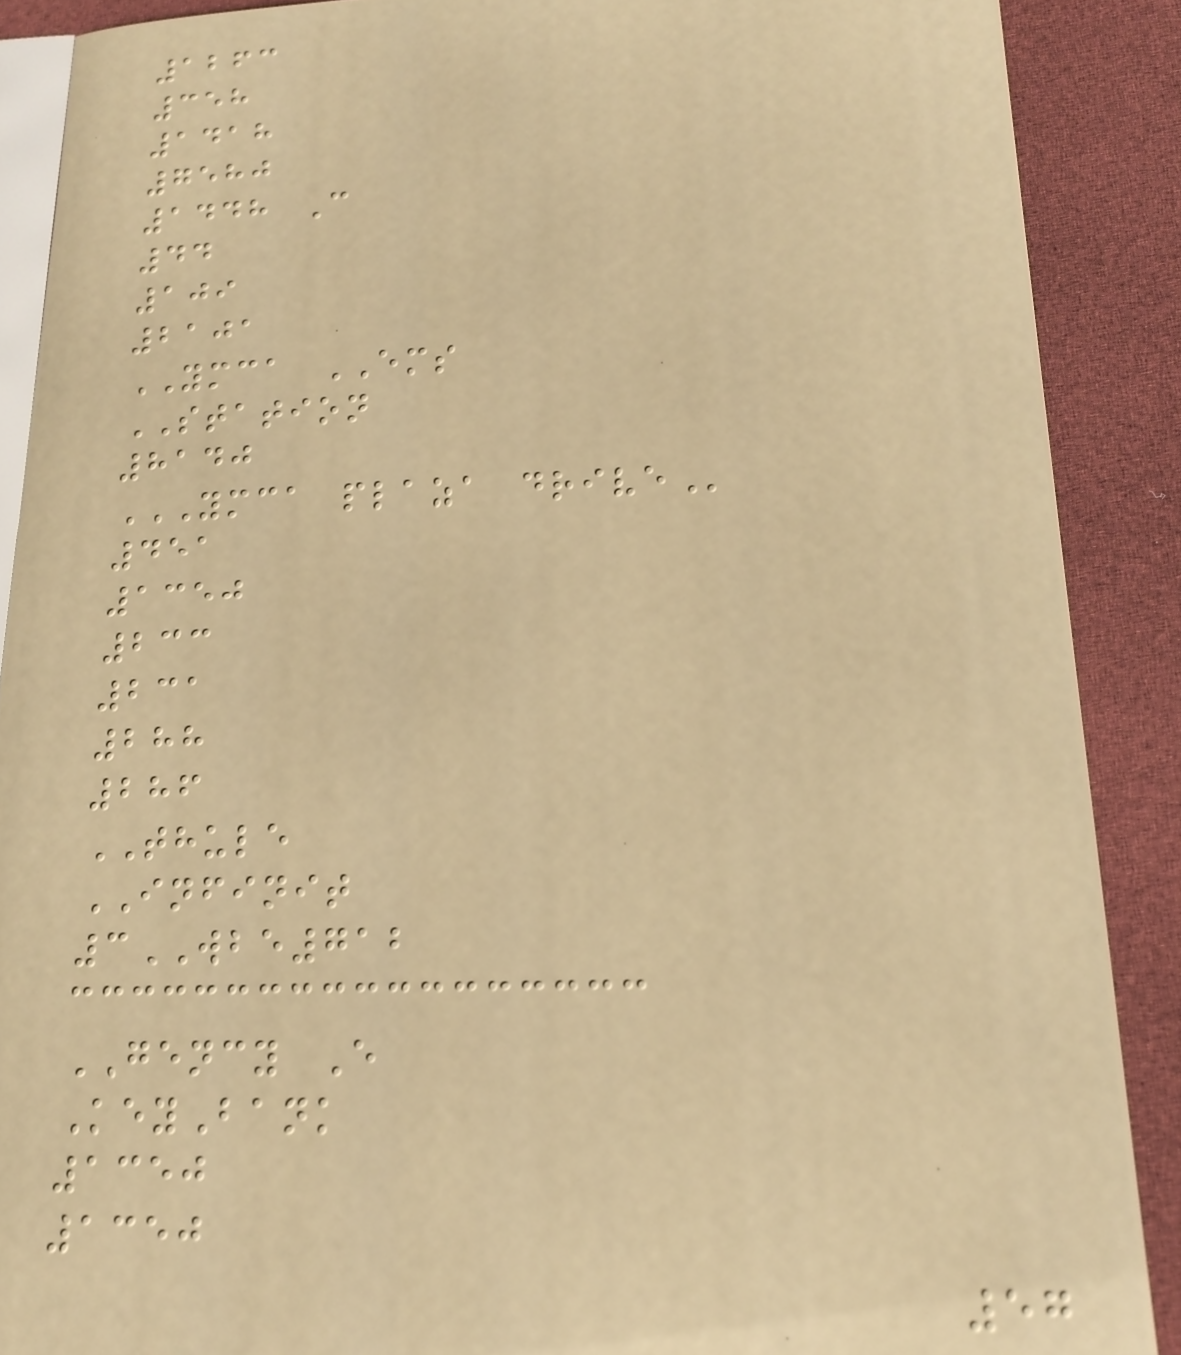1263
358
1418
7580
1448 C
44
109
2101
YMCA EMS
STATION
8140
YMCA PLAZA DRIVE
451
1350
233
231
288
286
THULE
INFINIT
3WBE712
GENCY E
KeyBank
1350
1350
57
